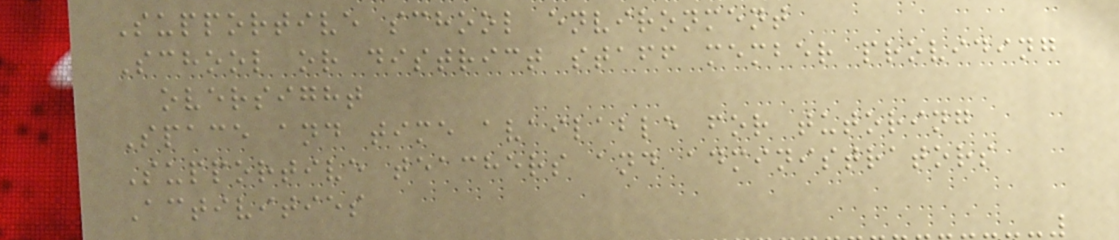Supportive school environment
School or district staff member providing
oversight
Space and time available for tutoring
Supportive teachers and administrators
Activities
